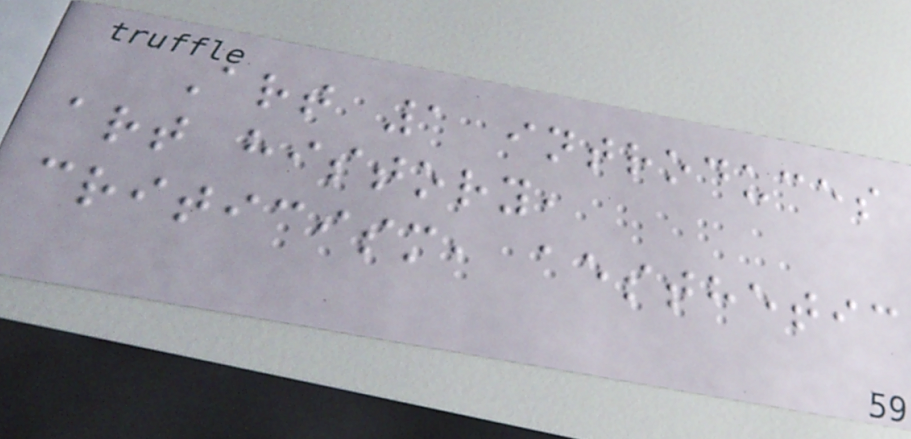Art 1 introduces
art history,
criticism, aesthetic
